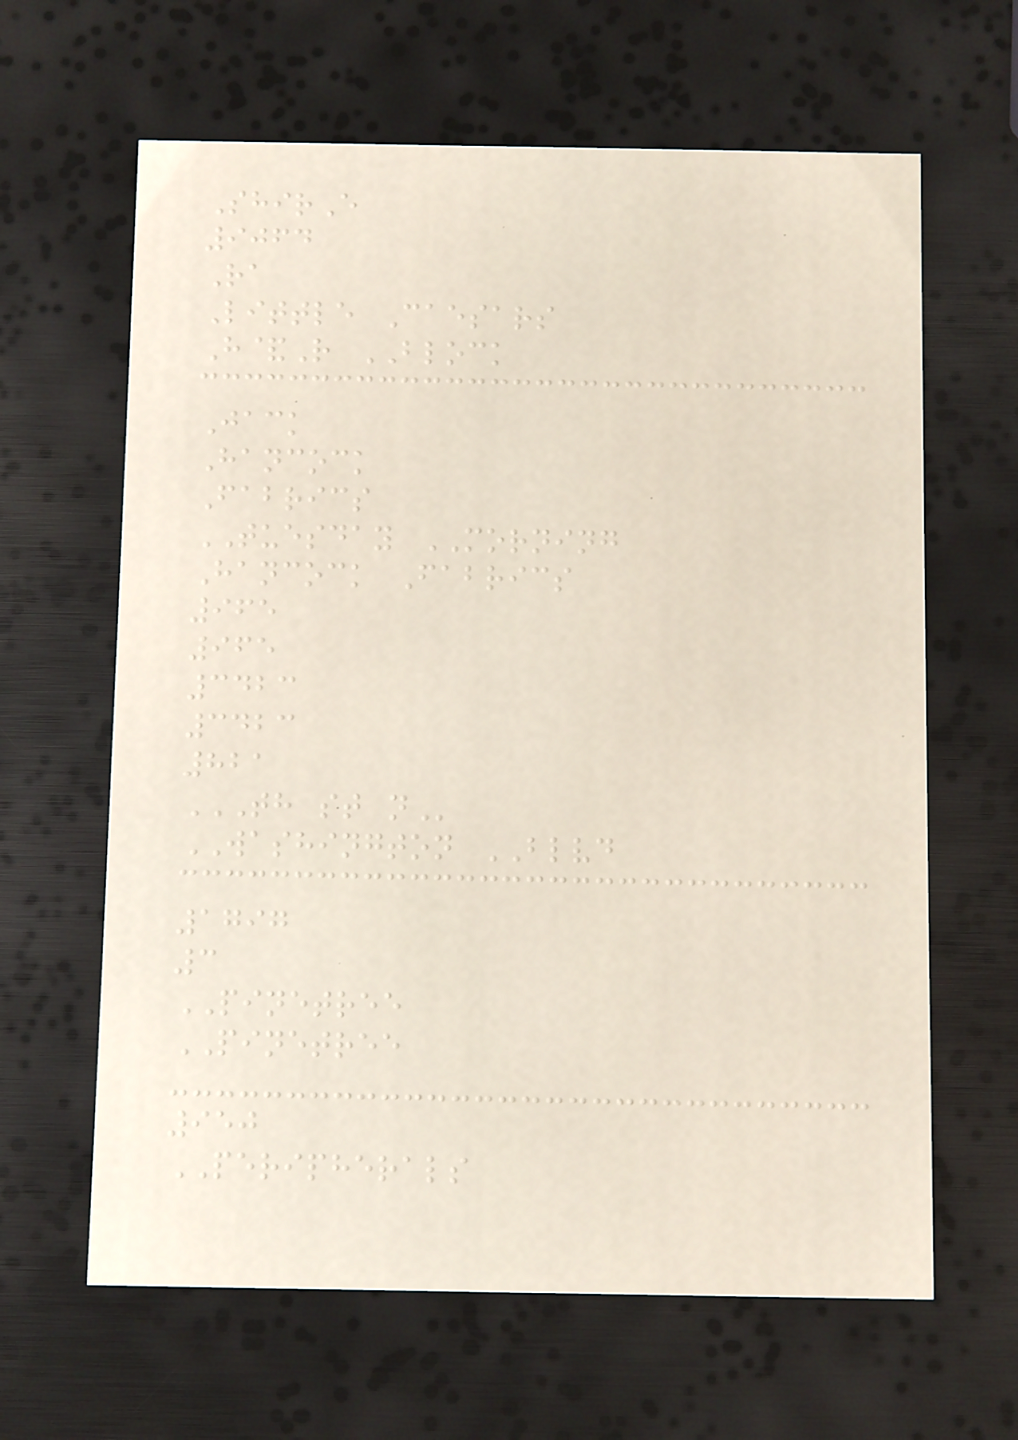ShirE
9064
Ra
Little Caesars
H&R BLOCK
Jack
Hancock
Fabrics
TUESDAY MORNING
Hancock Fabrics
965
965
3423
3423
821
TH ST N
WASHINGTON BLVD
1797
3
PINETREE
PINETREE
950
PERIPHERALS
